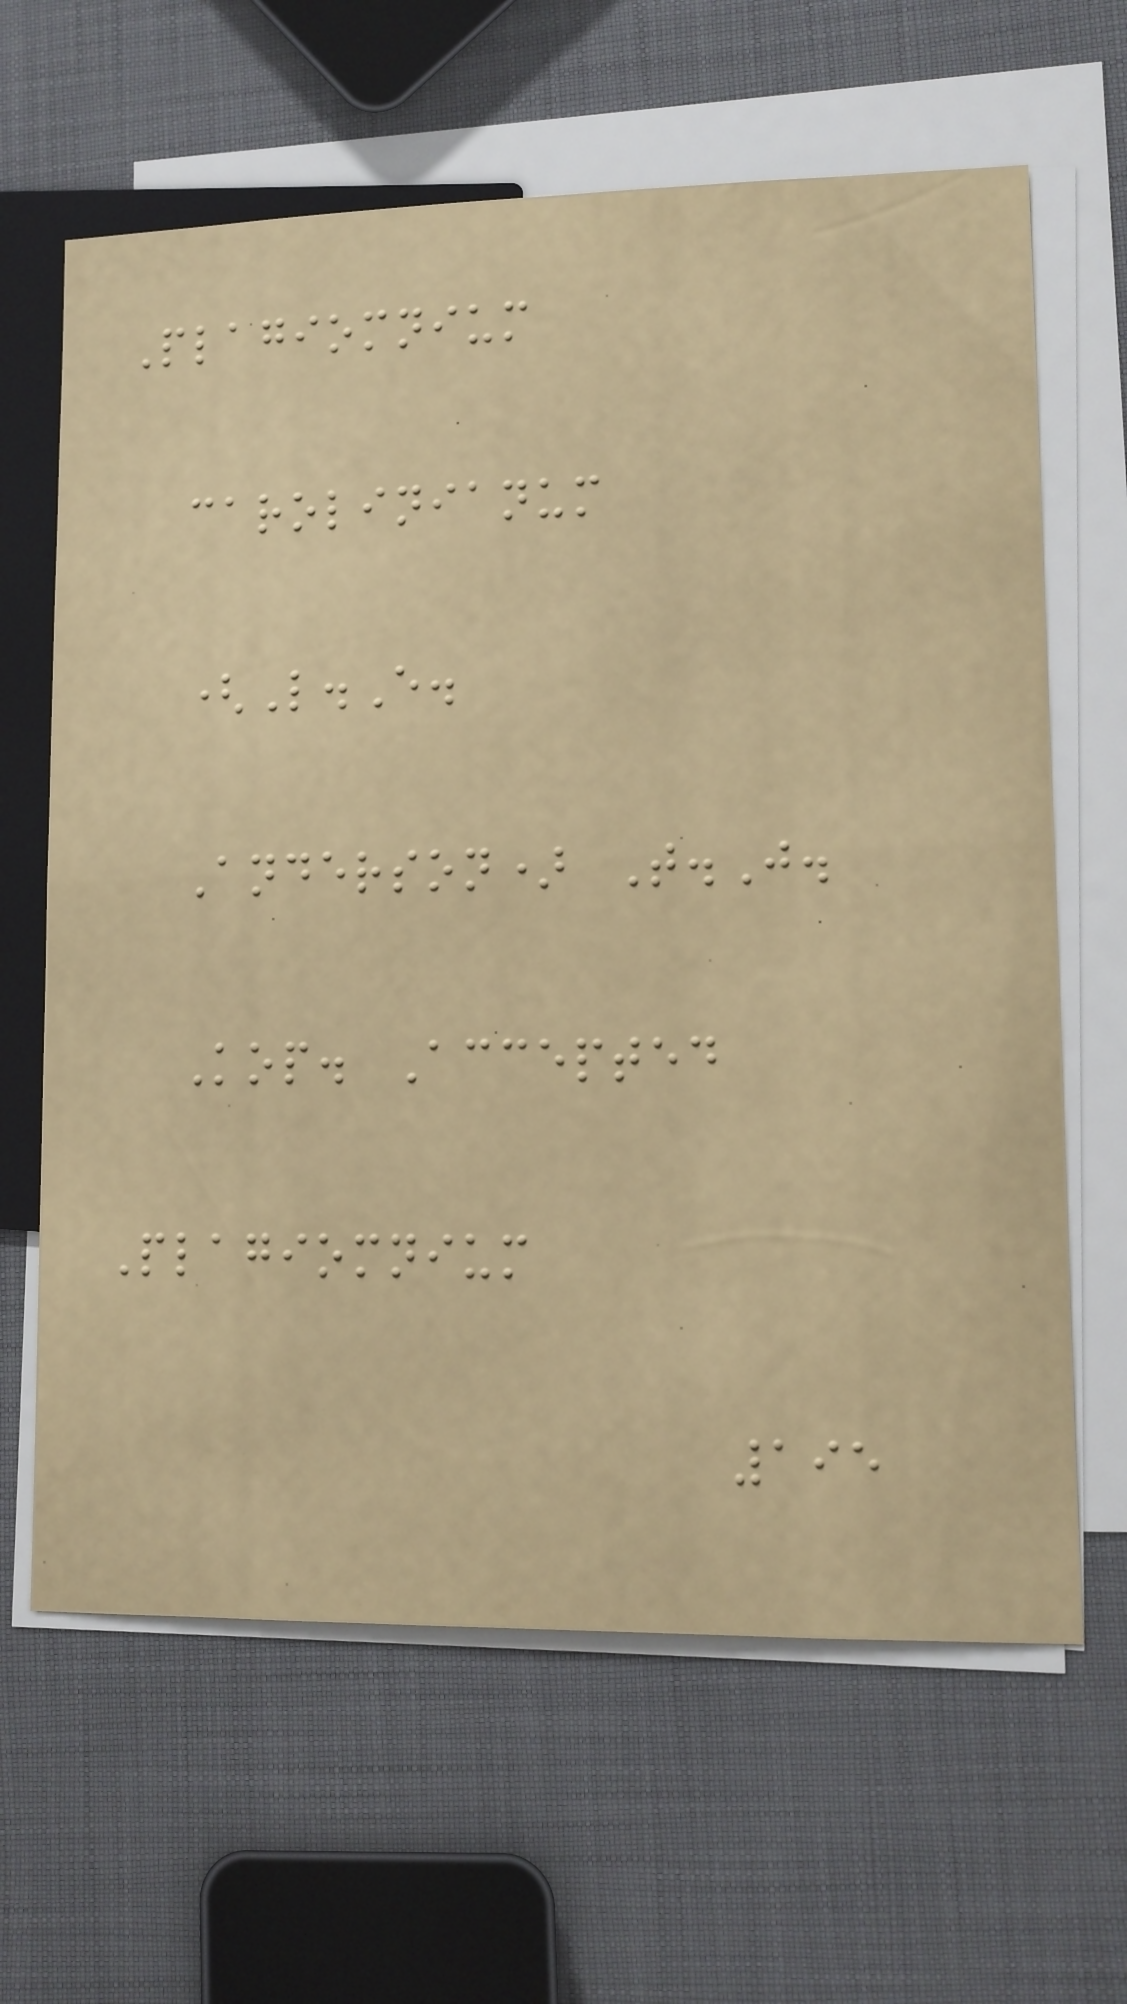Plagiomnium
carolinianum
(L.E.
Anderson) T.J.
Kop. Accepted
Plagiomnium
195
